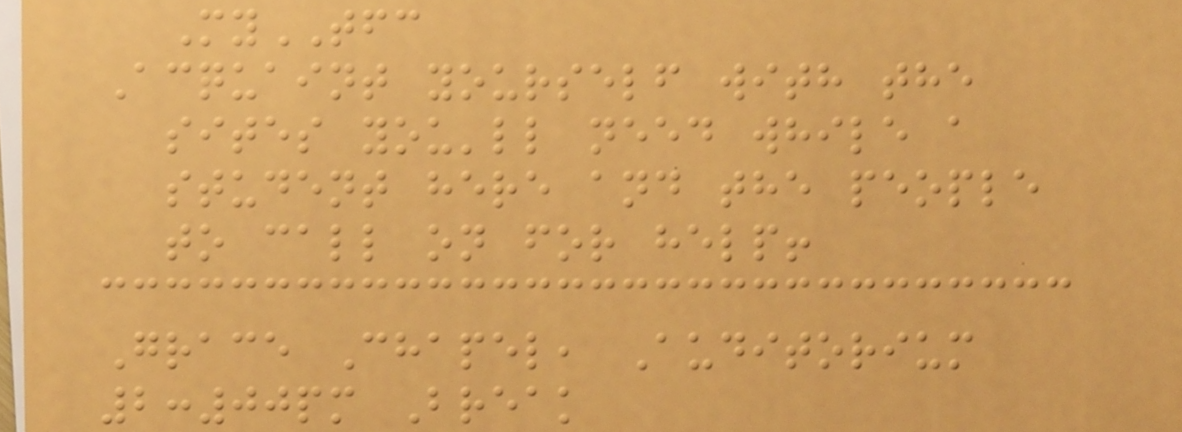MyTFC
Acquaint yourself with the
sites you'll need while a
student here and the people
to call on for help!
Grace Chapel, Auditorium
2:00pm Break
